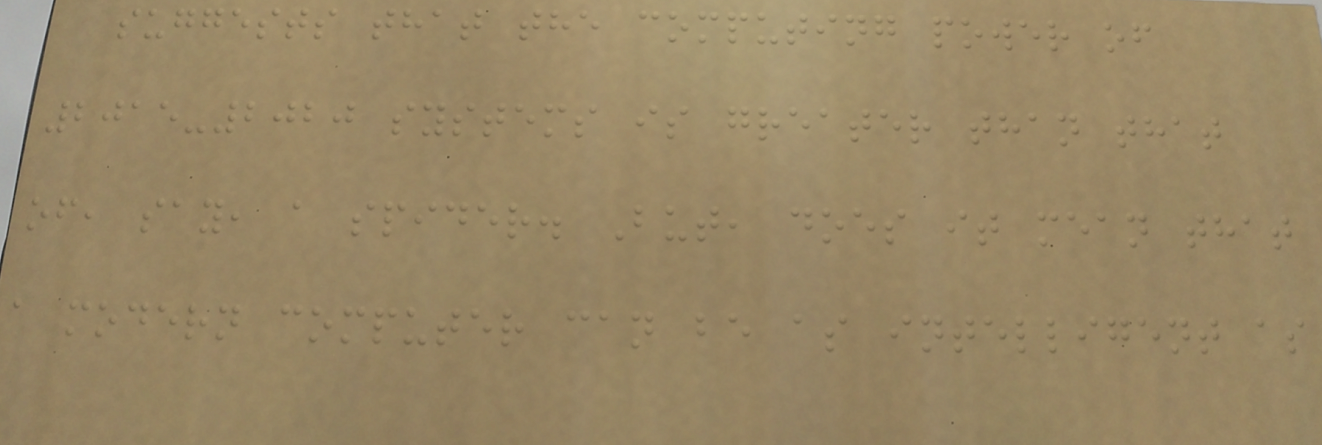suggests that the computing power of
2015-2020 systems is greater than that
of, say, a spider. But, does it mean that
a modern computer can be as intelligent as
